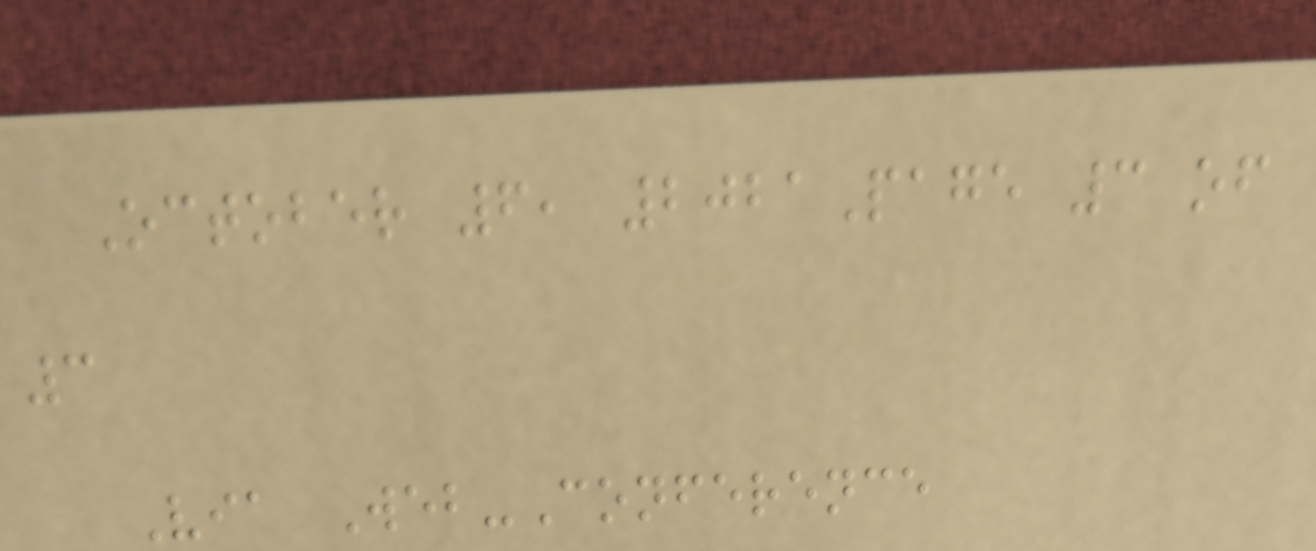October 6, 2021Page 3 of
3
Via Web-Conference
